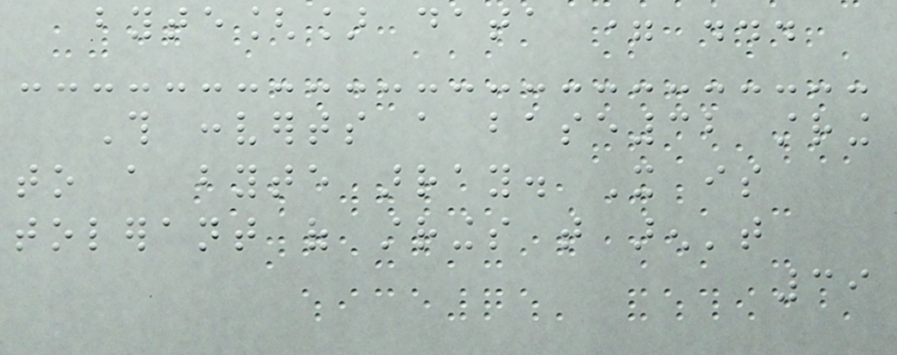byte[] data = ...
This converts a base32 string
to a byte array. It is
tolerant of strings that aren't
39
